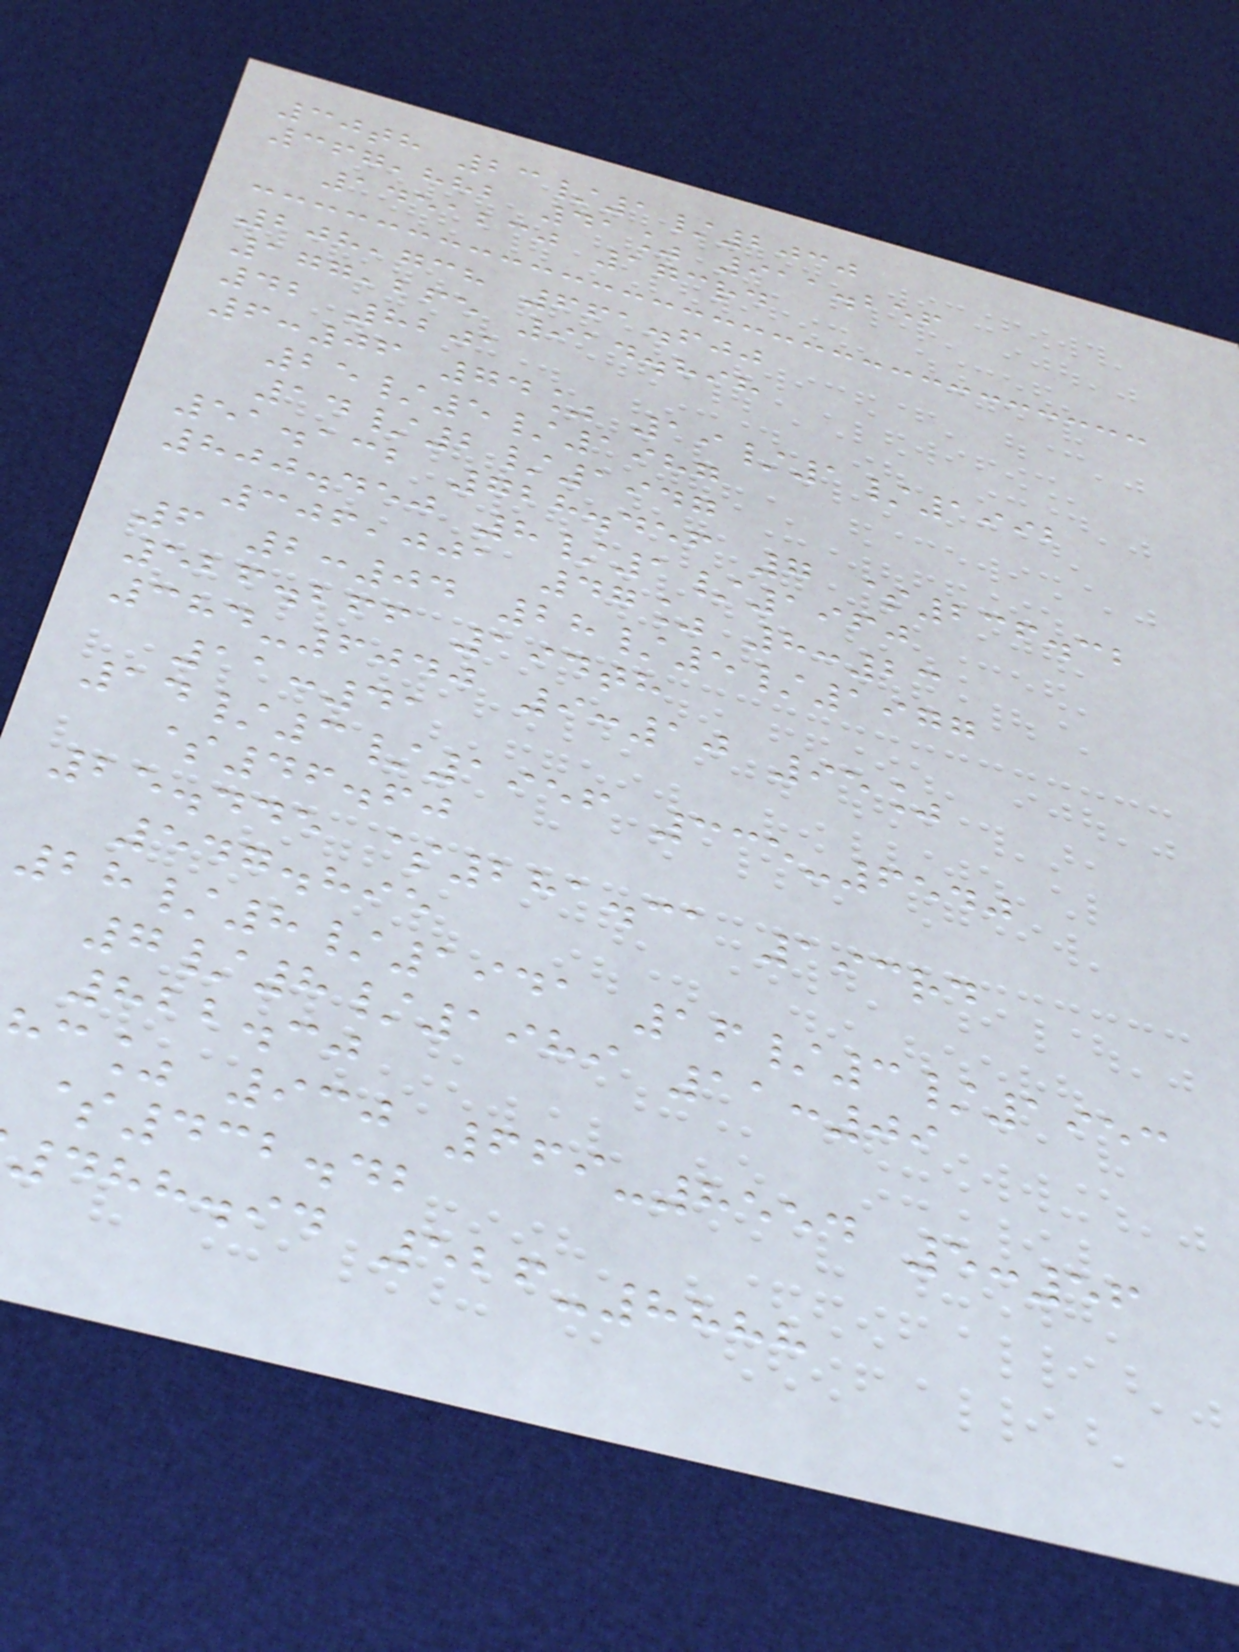30th 23/1/2030
367,882 41% 911.256
1451230 173rd
208,738 661.600
177,265 914.898
42 8201
6:06 74% 19/1/1992
25/5/1987
14/2/1947
51.132 728.456 7 $236.32
800.450 8/1/1960
306,001 47% 8:23
6 2:04 28/5/1977
526.266 194th
384-6040 9:10 95%
11:41
14/3/1956 335-6540
$46.60
25.445 $281.31 193rd
547.895
28/8/1941 16/3/1953
7/8/1989 11:09
822.30
hc% 930 669-8554 5:56
$432.42
488.94 526-8888
